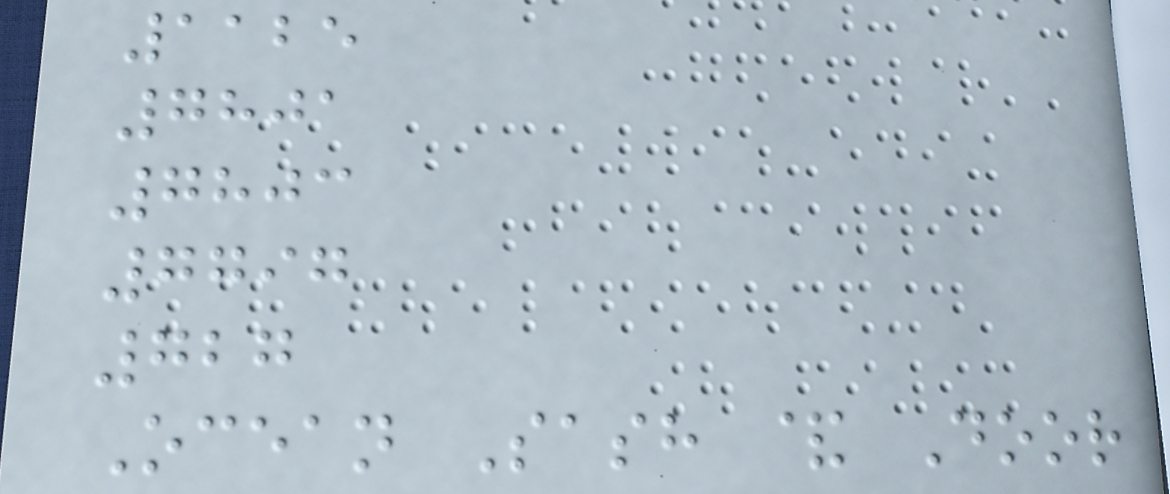1125
7801
7803
7797
727
Ocean Sash & Door
